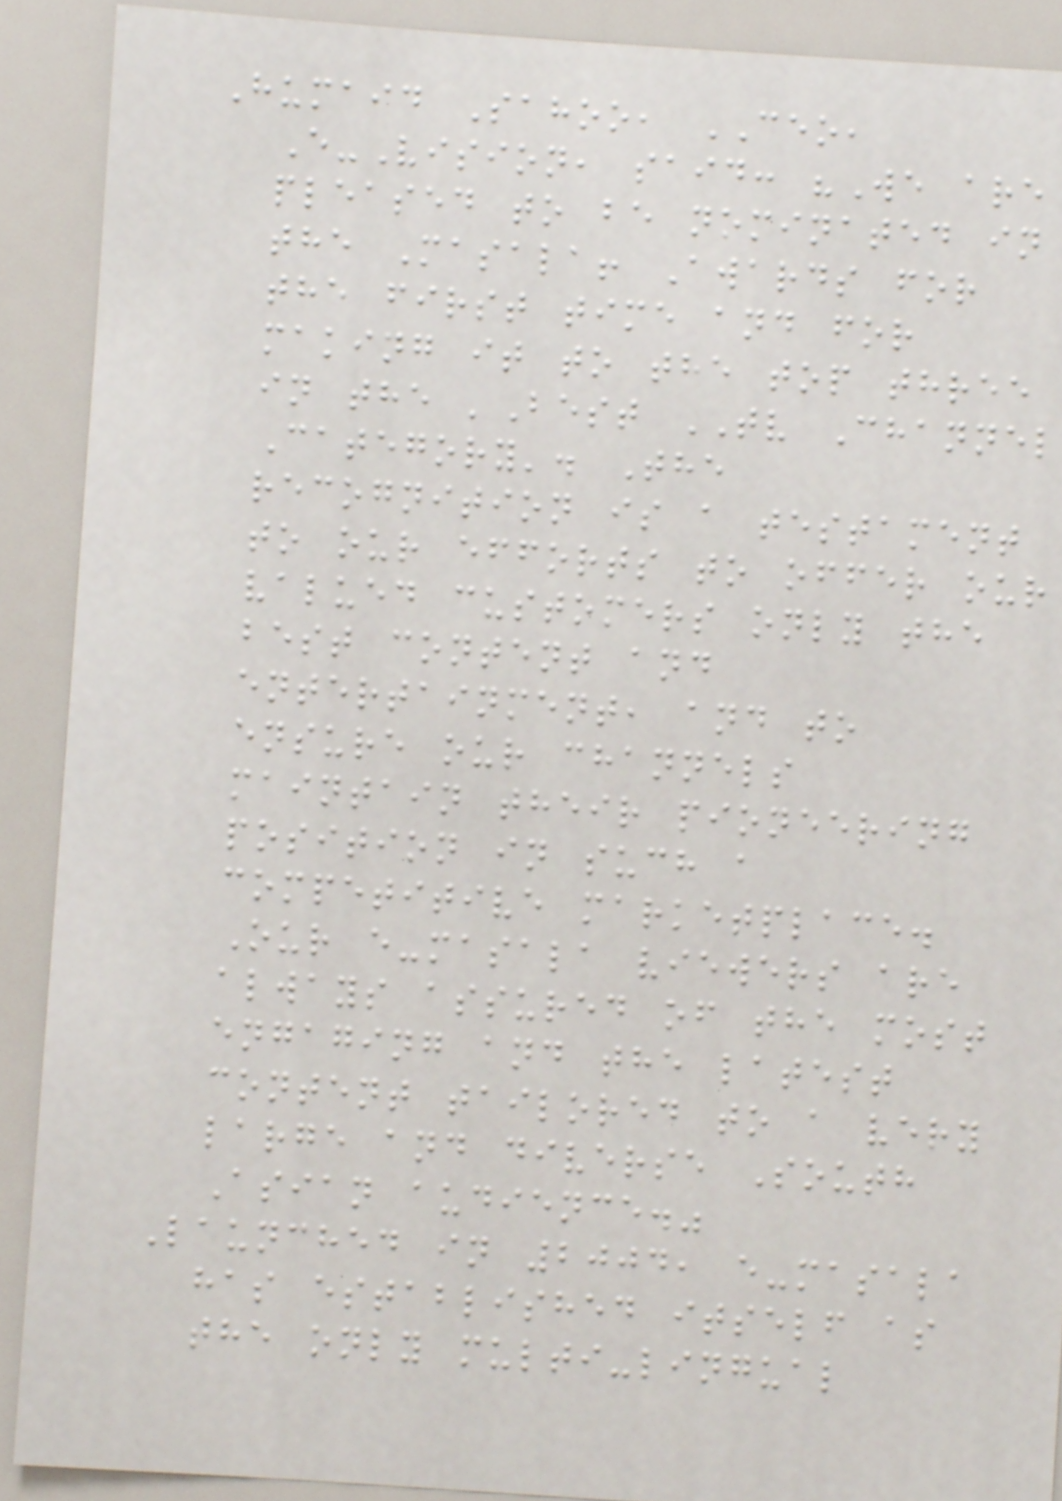Humaid Sahoo, CEO,
E-Vision, said: "We are
pleased to be nominated in
the Masala! Awards for
the first time and for
making it to the top three
in the 'Best TV Channel
Category'. The
recognition is a testament
to our efforts to offer our
valued customers only the
best content and
entertainment, and to
ensure our channels
maintain their pioneering
position in such a
competitive marketplace.
Our e-masala viewers are
always assured of the most
engaging and the latest
content tailored to a very
large and diverse South
Asian audience."
Launched in 2004, e-masala
has established itself as
the only multi-lingual
